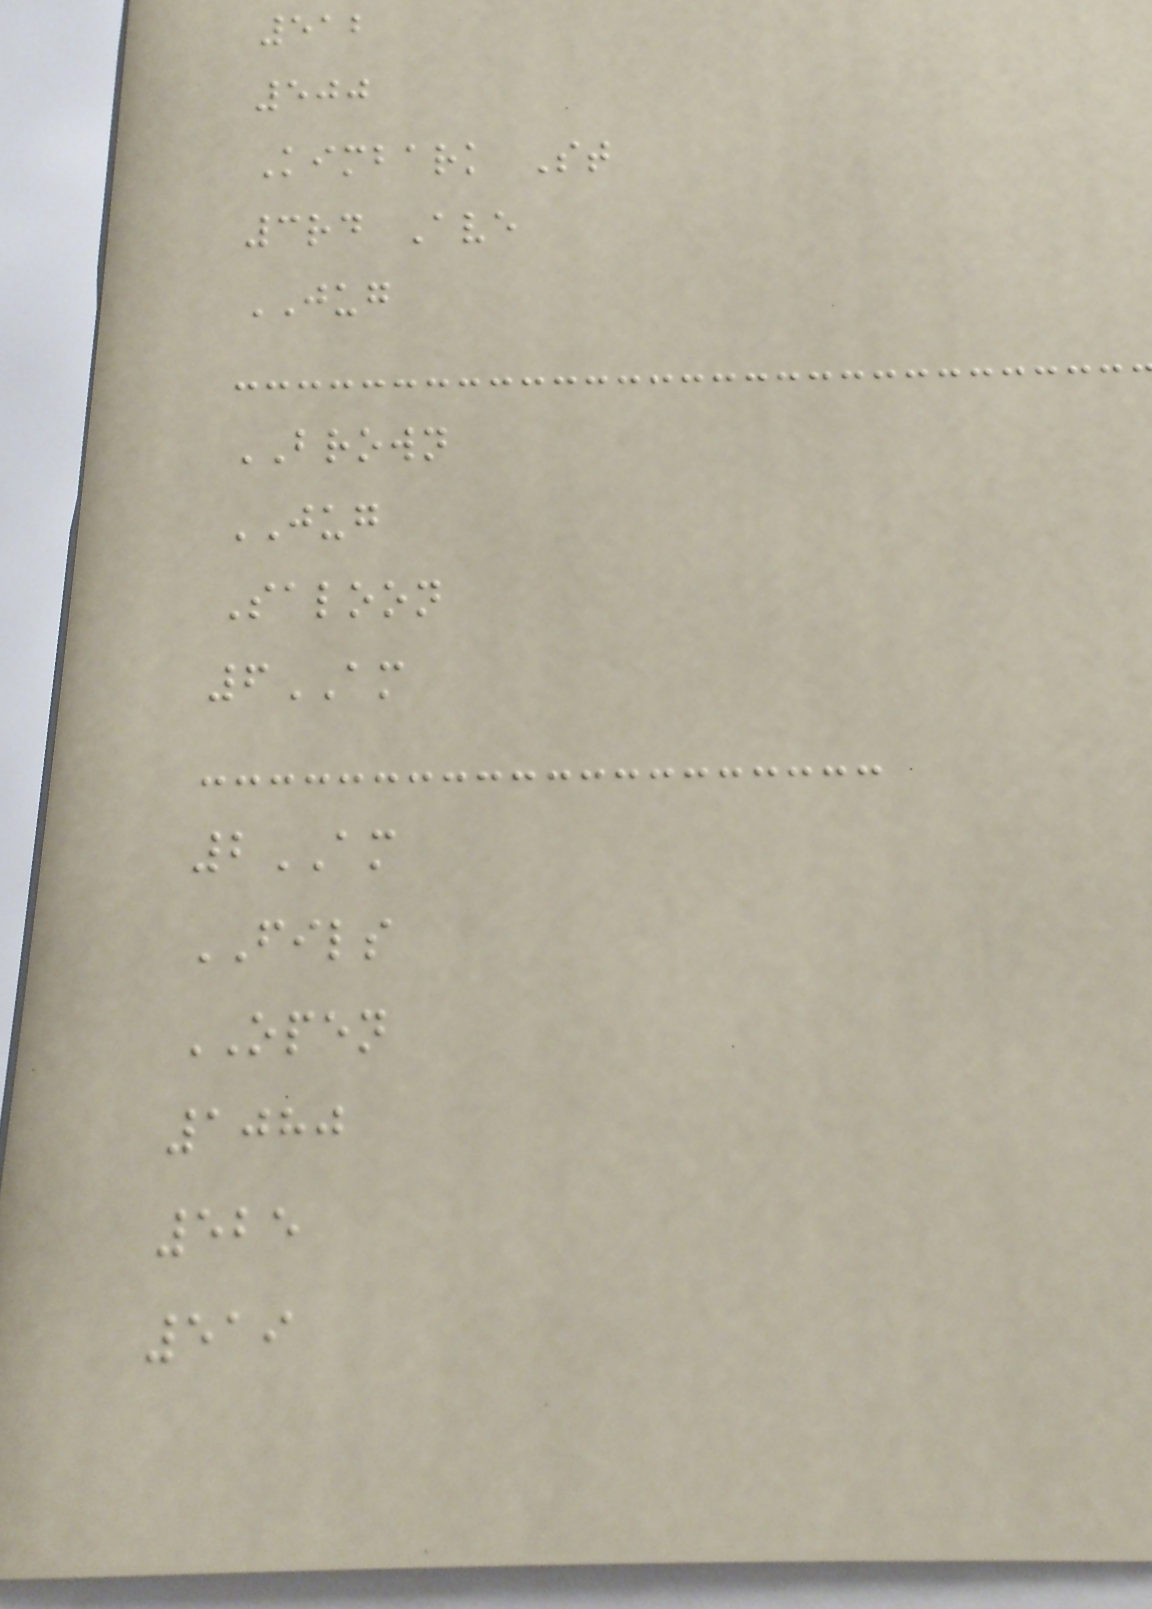512
500
Kimbark St
3rd Ave
JUG
BROWN
JUG
Saloon
6AM
2AM
FILS
OPEN
1080
525
519
